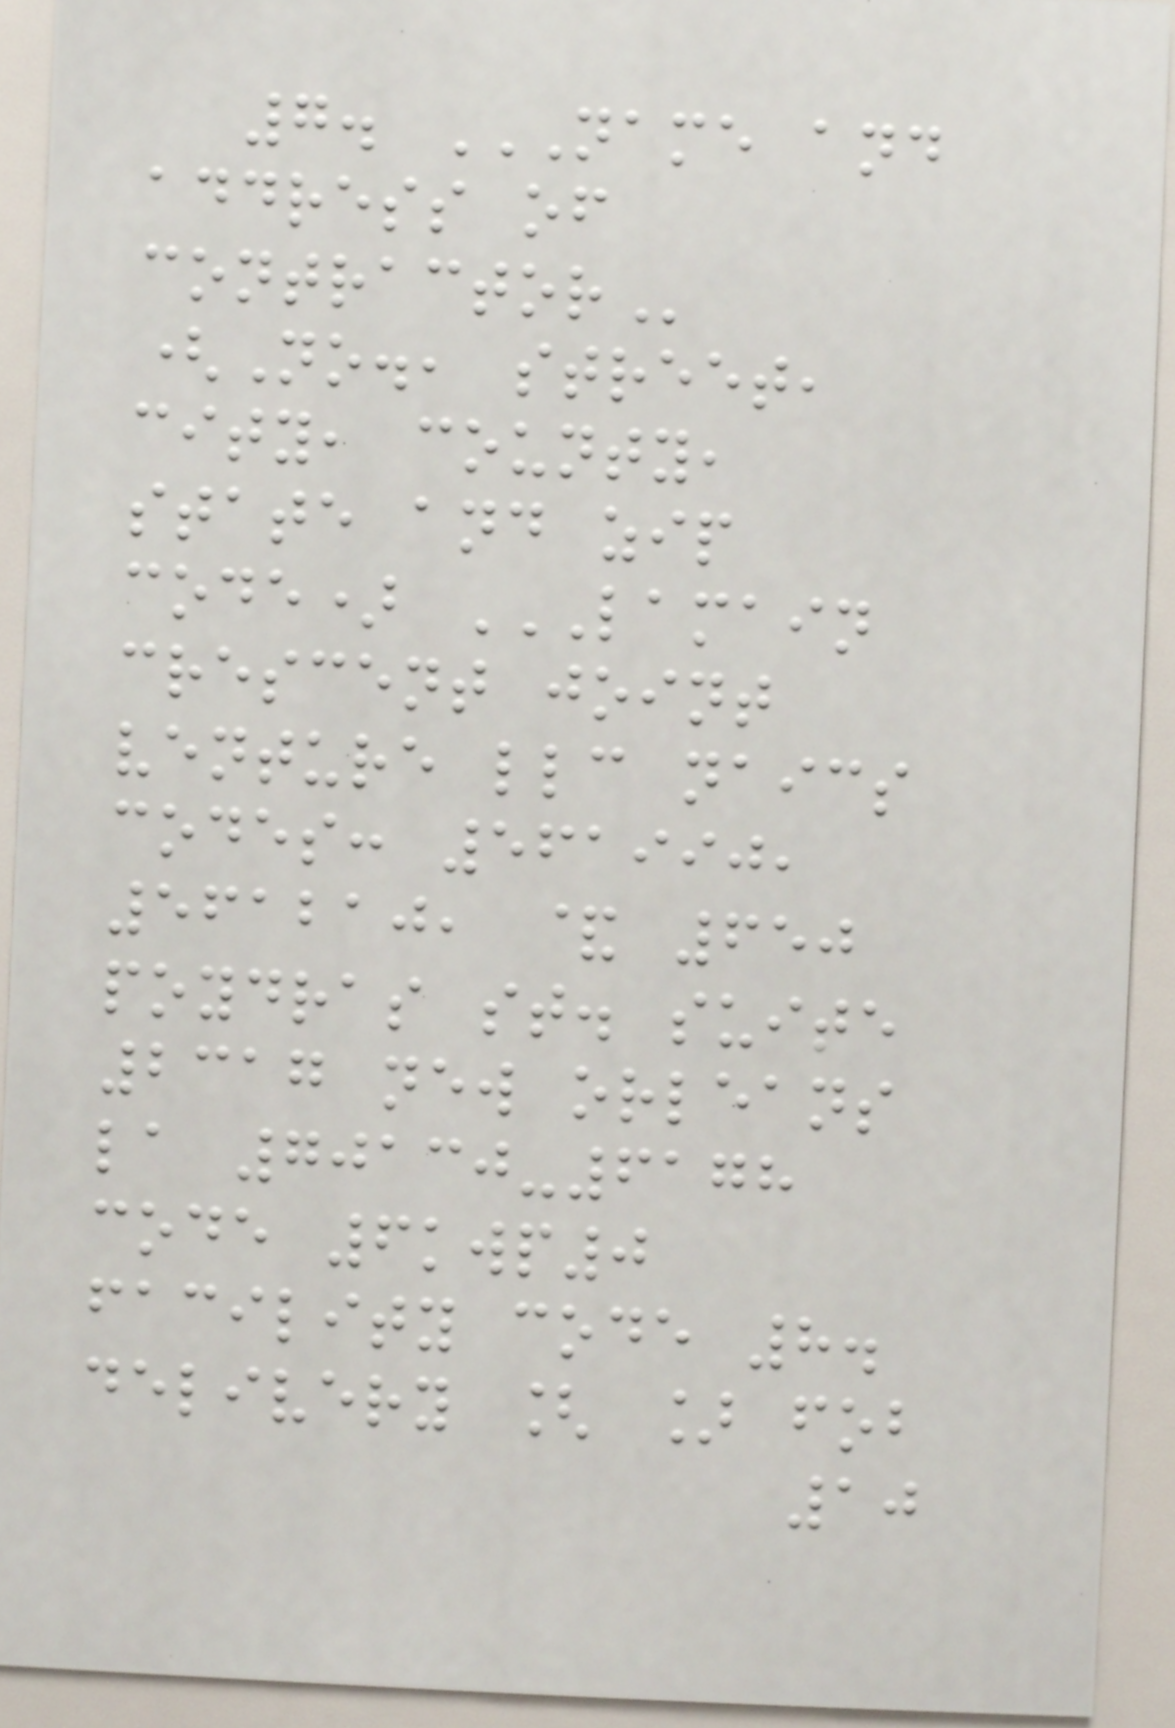7. NAME AND
ADDRESS OF
CONTRACTOR
(No., street,
city, county,
state and zip
code) LAMAIN
CRESCENT JOINT
VENTURE LLC NAICS
CODES: 561990,
561210, & 650
POYDRAS ST. SUITE
2317 NEW ORLEANS
LA 70130-6178
CODE 6KWP0
FACILITY CODE 8.
DELIVERY [ ] FOB
10
